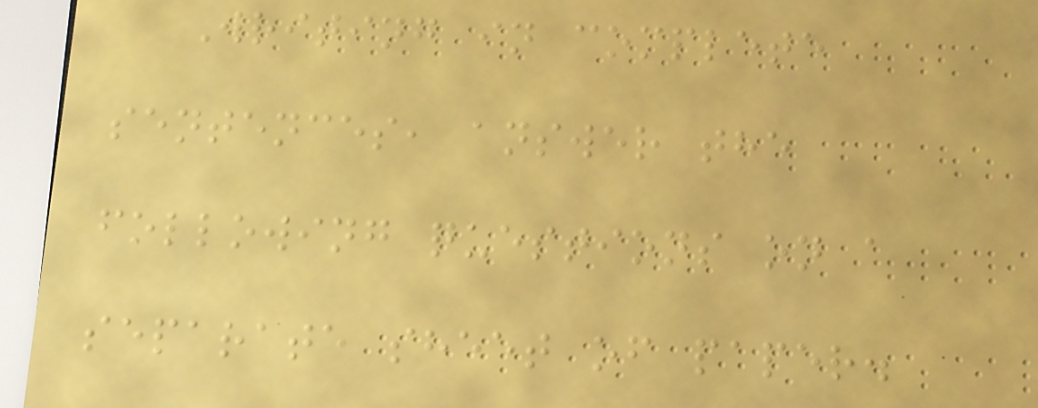Writing in complete
sentences, answer the
following questions on a
separate sheet of paper.
